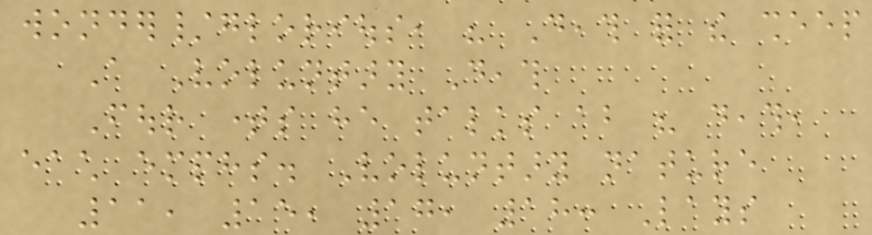wonder/glorious, his Death for the sheep
A Voluntary Death
Four times he talks about his death,
each emphs. Voluntary nature
11, 15, 17, 18: Lays
